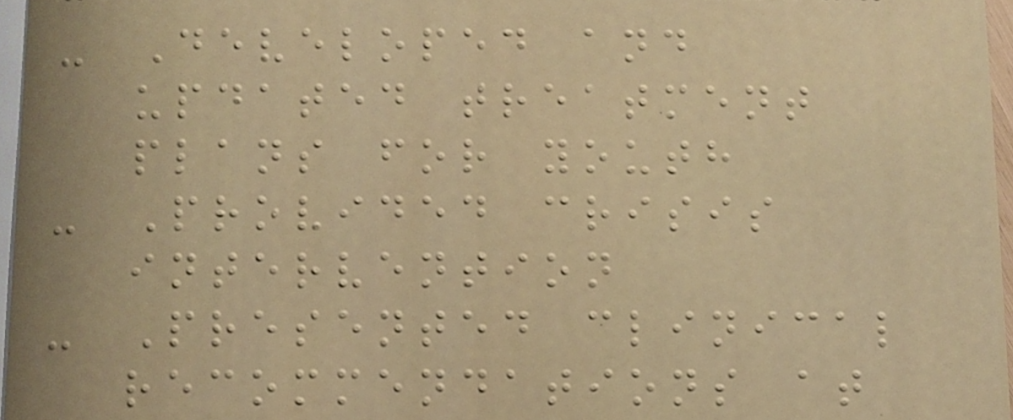- Developed and
updated treatment
plans for youth
- Provided crisis
intervention
- Presented clinical
recommendations at
